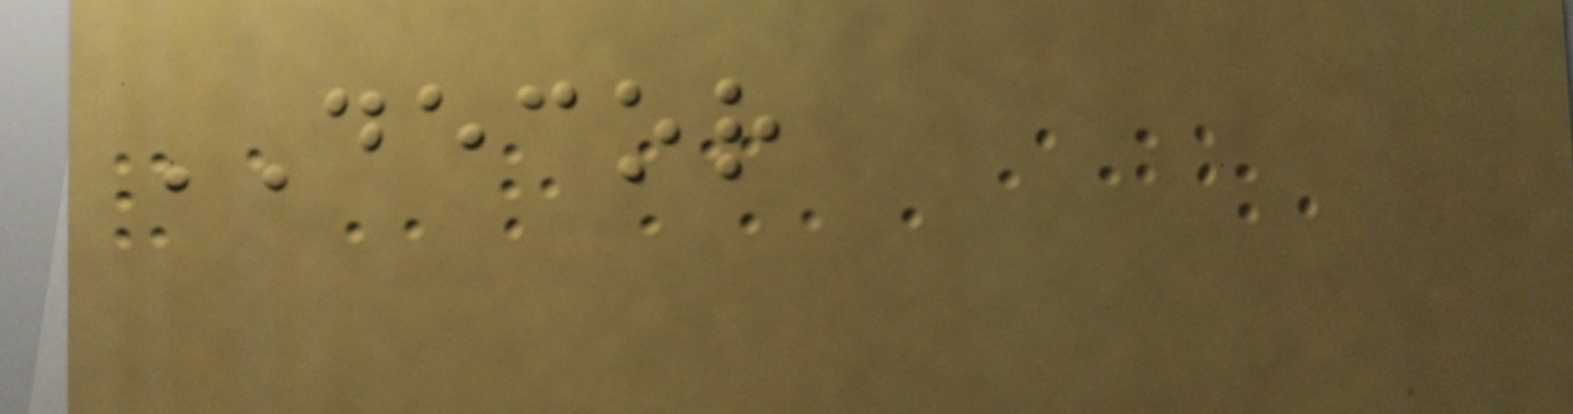DECOR
